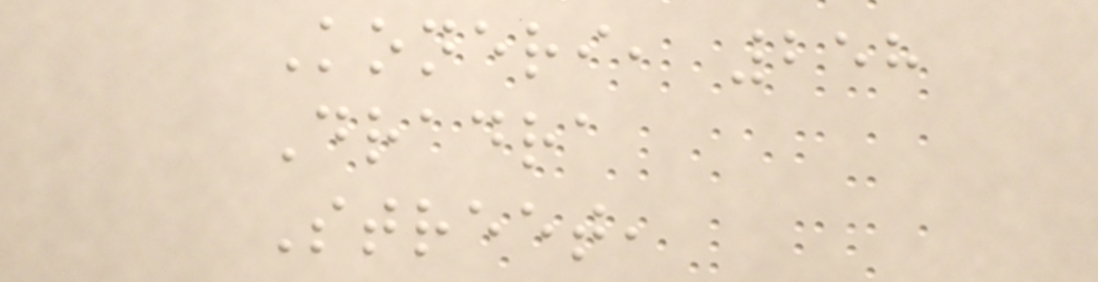Koneri, 258
Dradra
Street,
